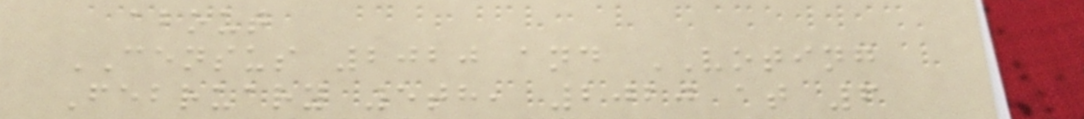about
CENSUS 2020 and VOTING
February 5th, 2020 at 6
